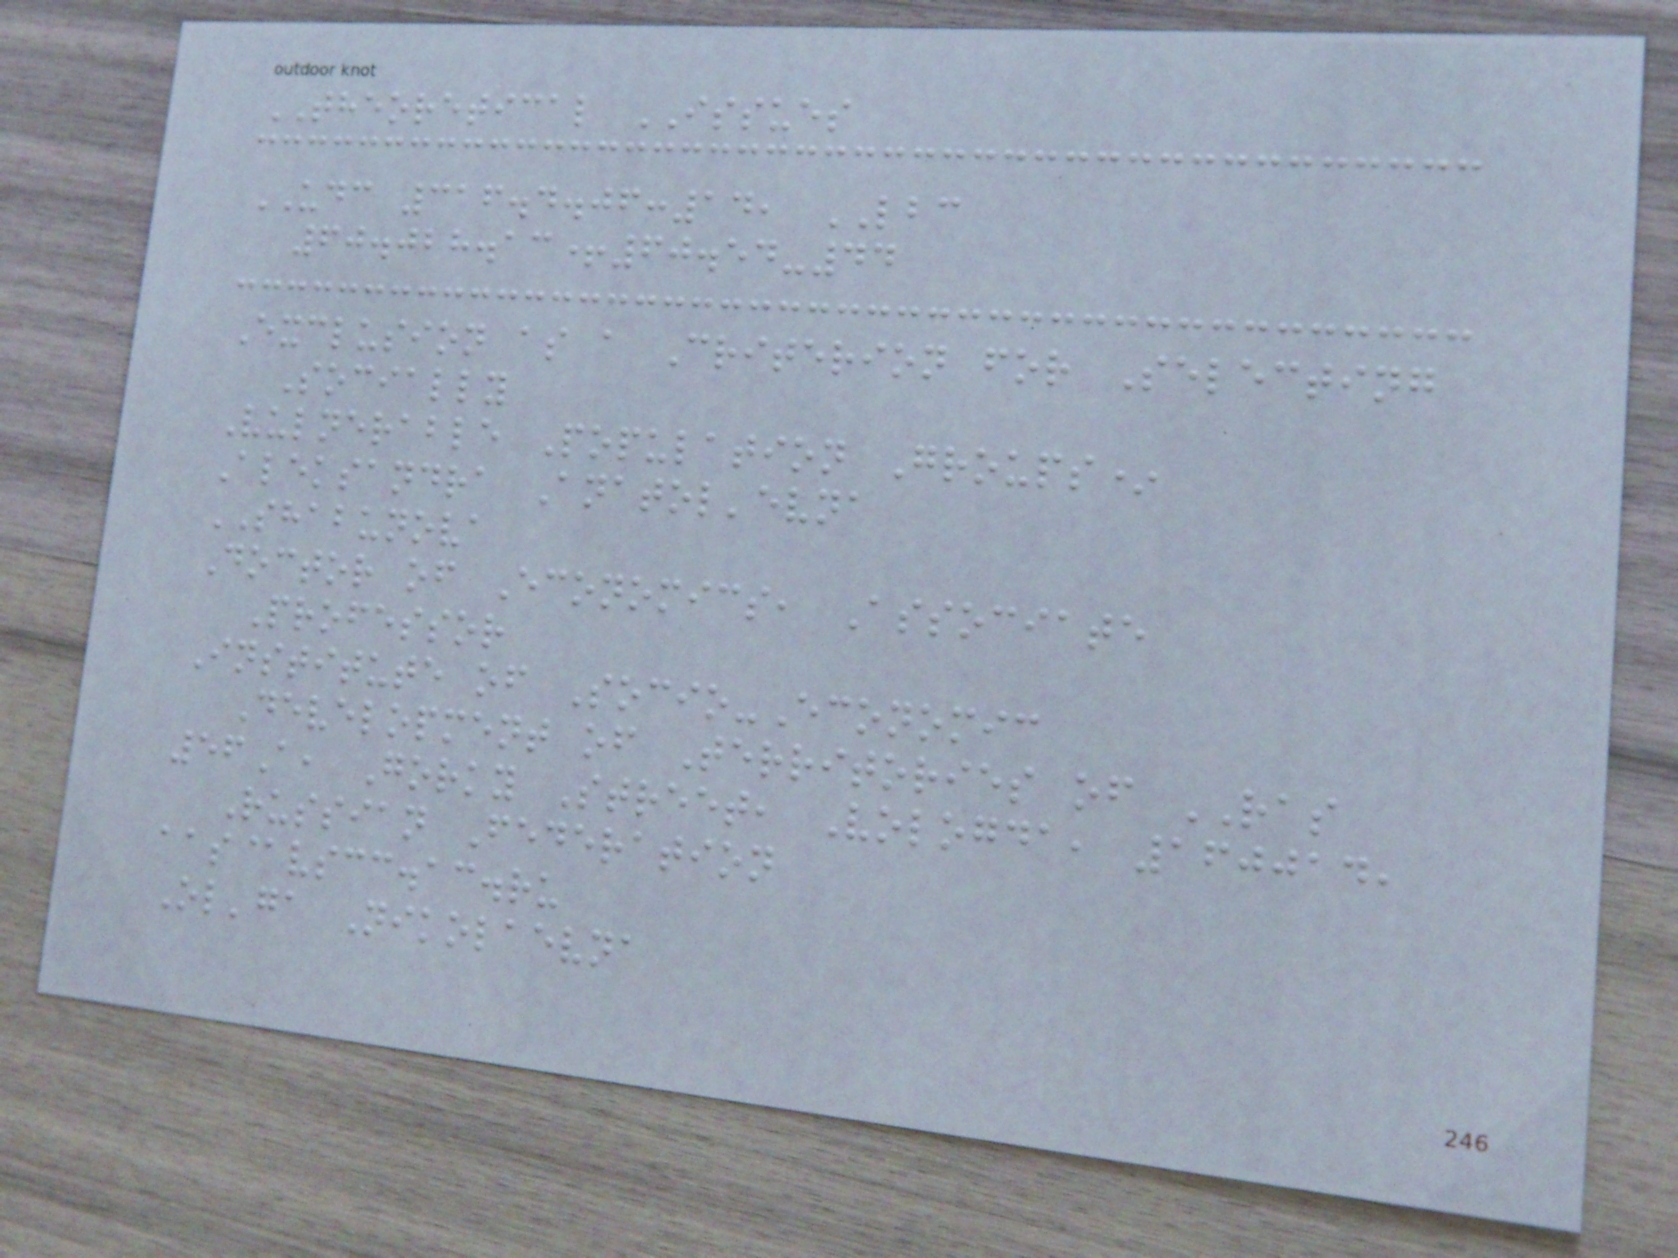THEORETICAL ISSUES
UDC 316.4.06:14, LBC
60.028.13+60.54-44
Exclusion as a Criterion for Selecting
Socially
Vulnerable Population Groups*
Aleksandra Anatol'evna
SHABUNOVA
Doctor of Economics, Associate
Professor
Institute of Socio-Economic
Development of Territories of RAS
56A, Gorky Street, Vologda, 160014,
Russian Federation
aas@vscc.ac.ru
Ol'ga Nikolaevna
